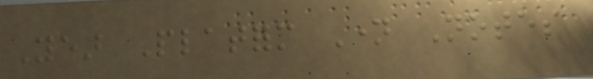Year Platform Name Notes
